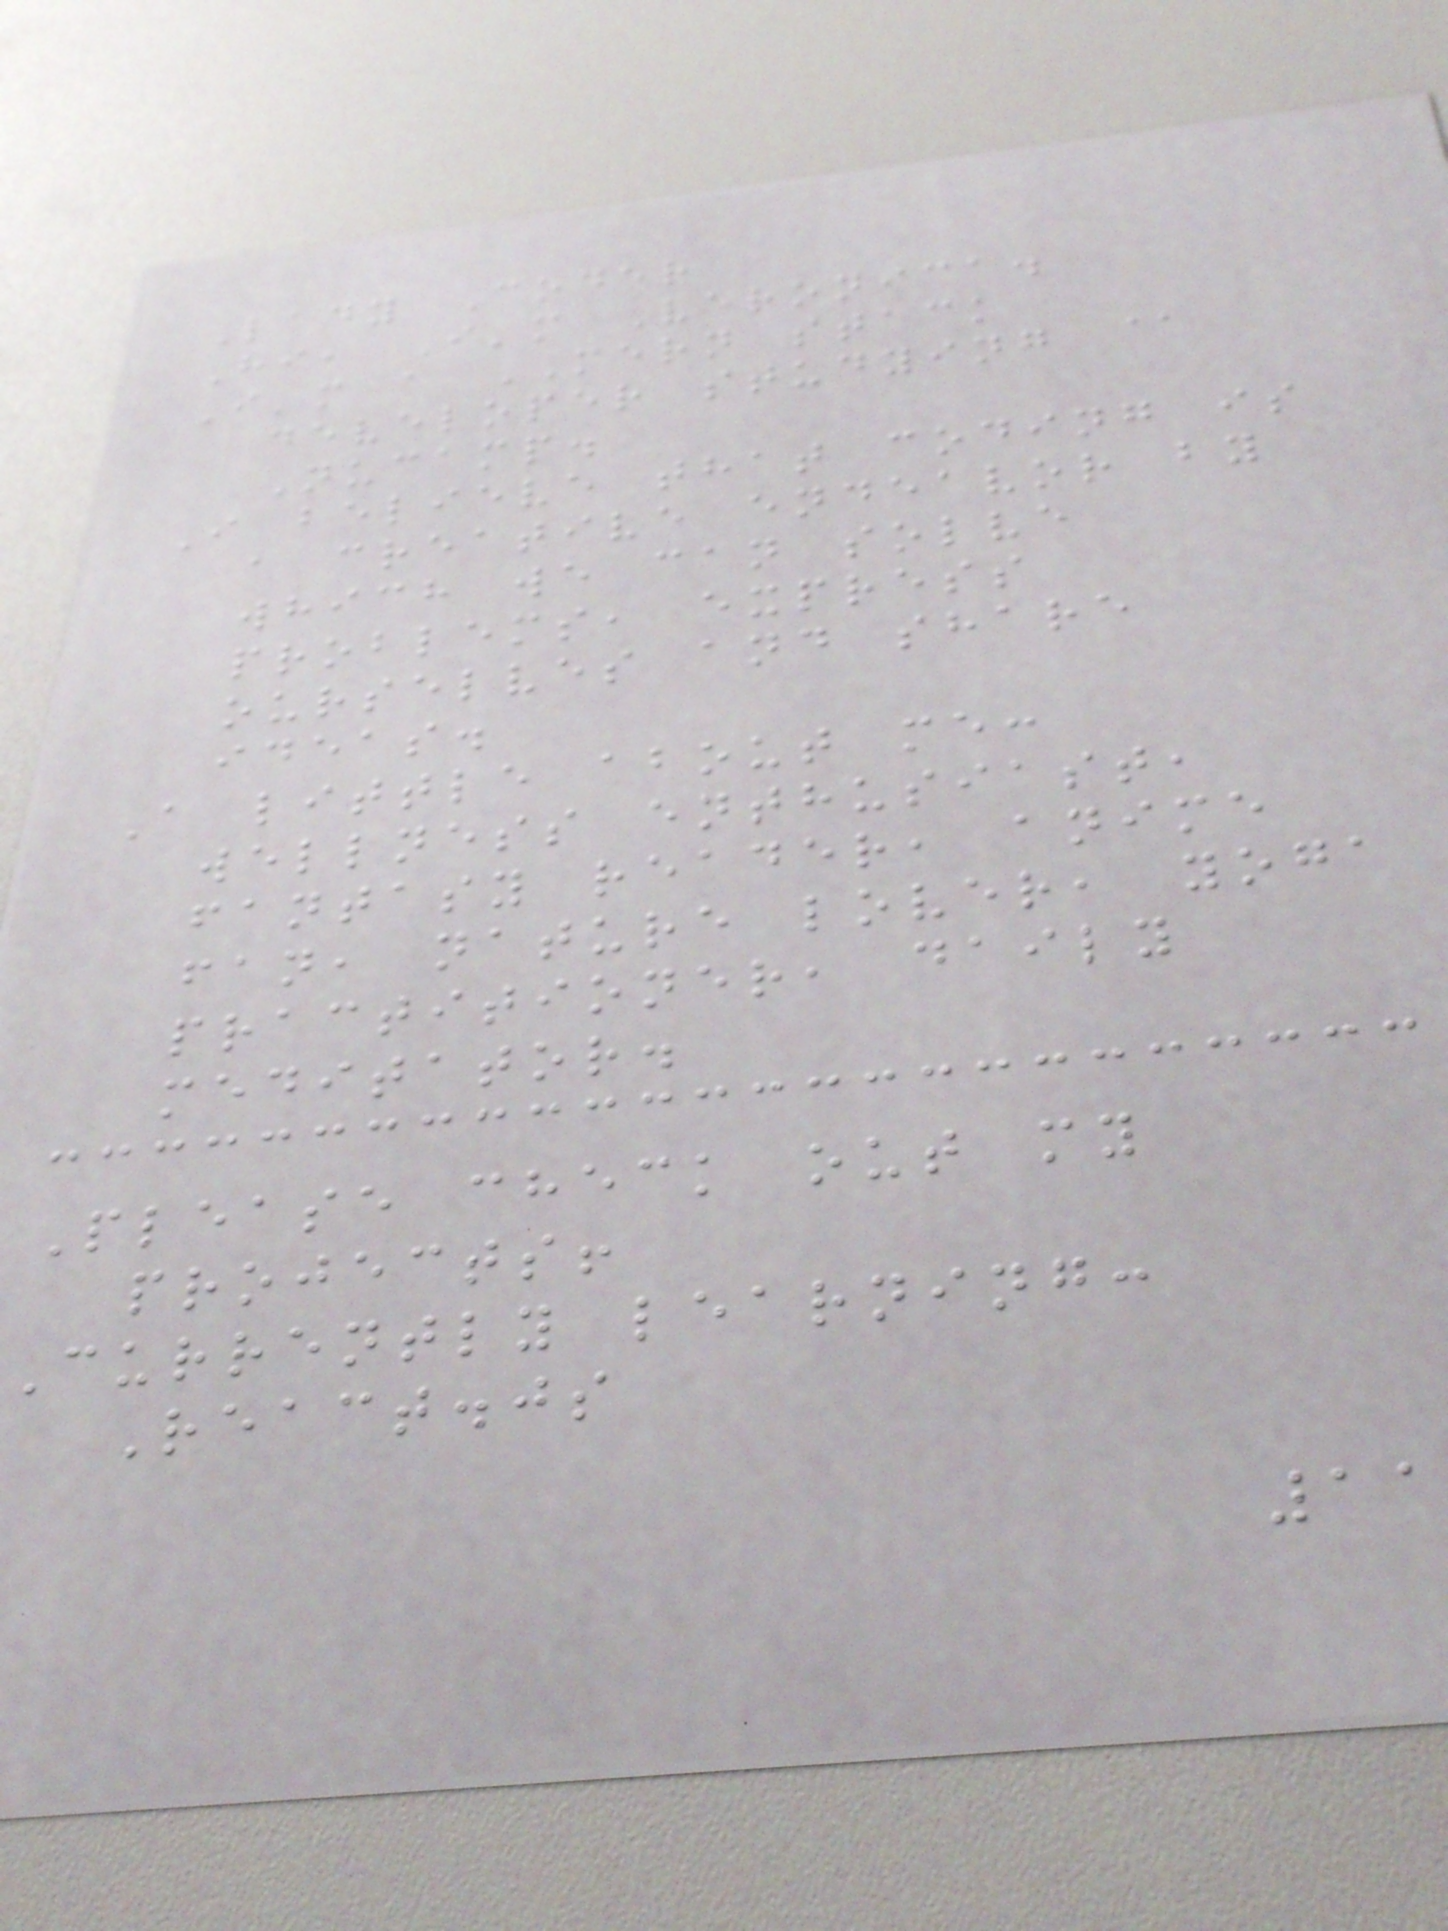Lady Coder
Hi, I'm Veronica.
I'm a MERN stack
developer studying @
Nucamp.
I believe that coding is
a creative endeavor by
which we can solve
problems, express
ourselves and share
ideas.
A little about me:
wellness enthusiast,
fantasy reader, anime
fan, nature lover, yoga
practitioner, daily
meditator.
Please check out my
projects!
Currently learning:
React.js
